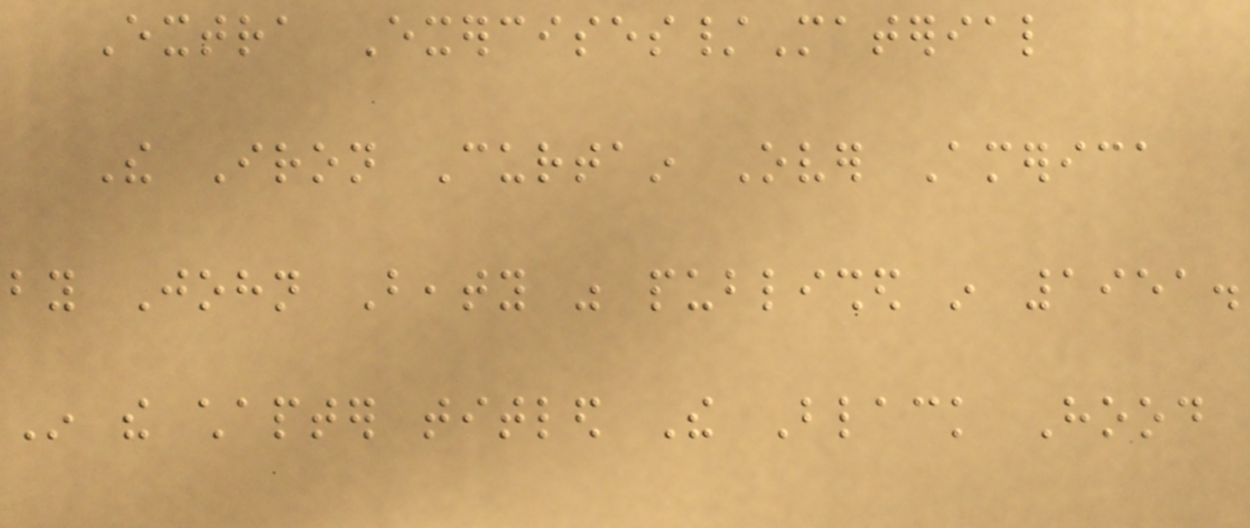Extra Exercises/Material
The Iron Curtain Over America
by John Beaty was published in 1951.
In the chapter titled The Black Hood
